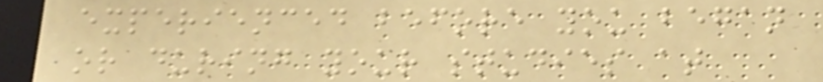experienced before you began
or during your studies at
